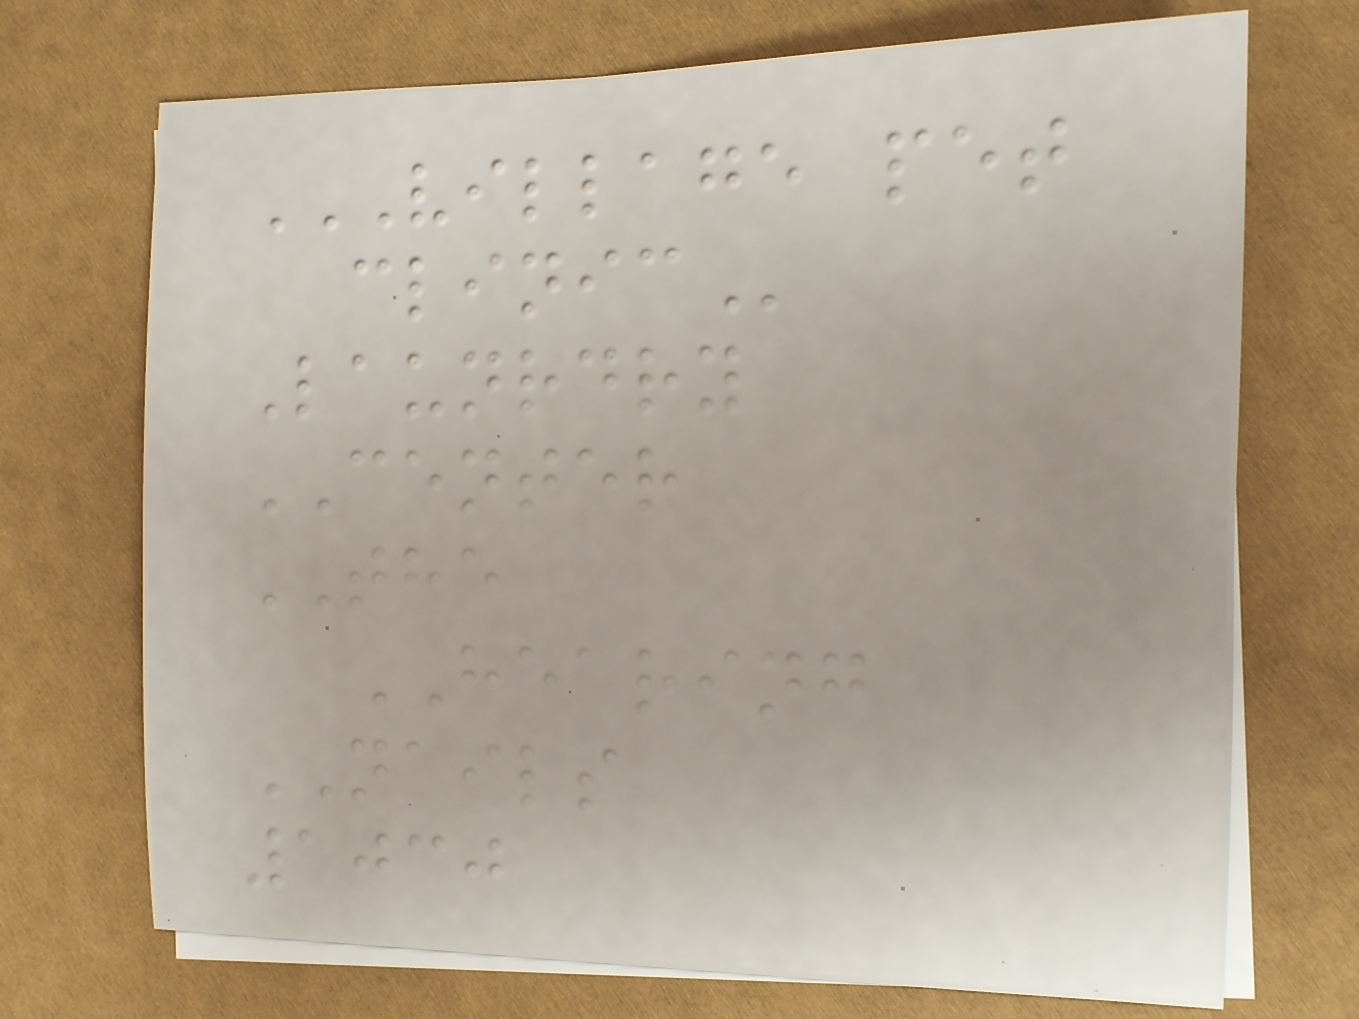VILLAGE PET
CLINIC
Launrdry
CENTER
THE
HEARING
NAILS
1030
